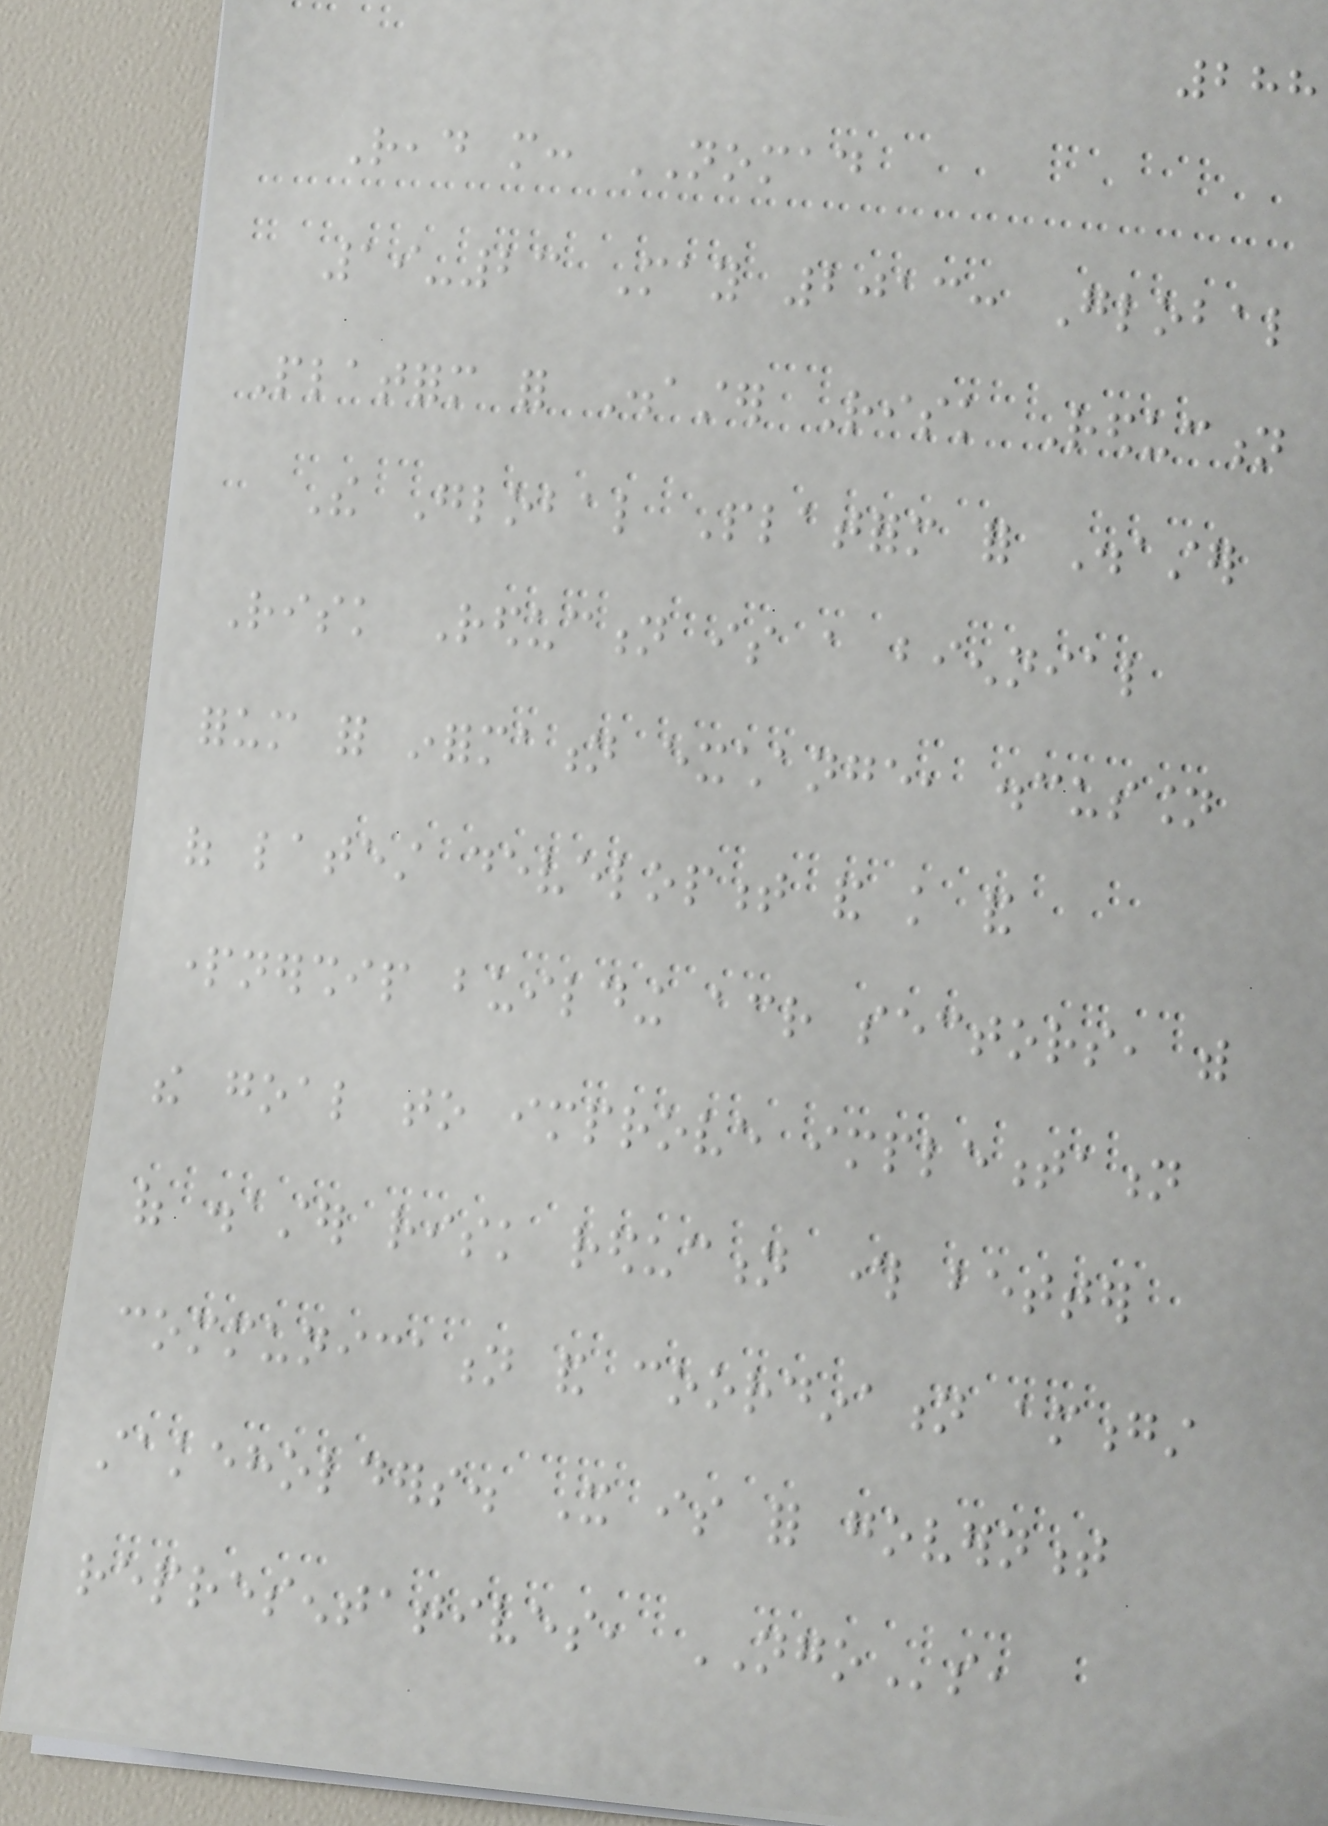288
Read more: NOMAD
19-23 May 2013: Global
Platform for Disaster Risk Reduction
The Global Platform for Disaster
Risk Reduction is a biennial
forum for information exchange, discussion
of latest development and knowledge and
partnership building across sectors, with
the goal to improve implementation
of disaster risk reduction through better
communication and coordination amongst
stakeholders. It is for government
representatives, NGOs,
